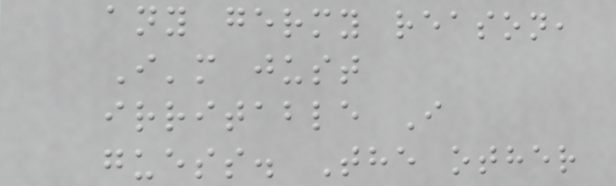any germy reason,
I'm just
irritable I
guess. The other
